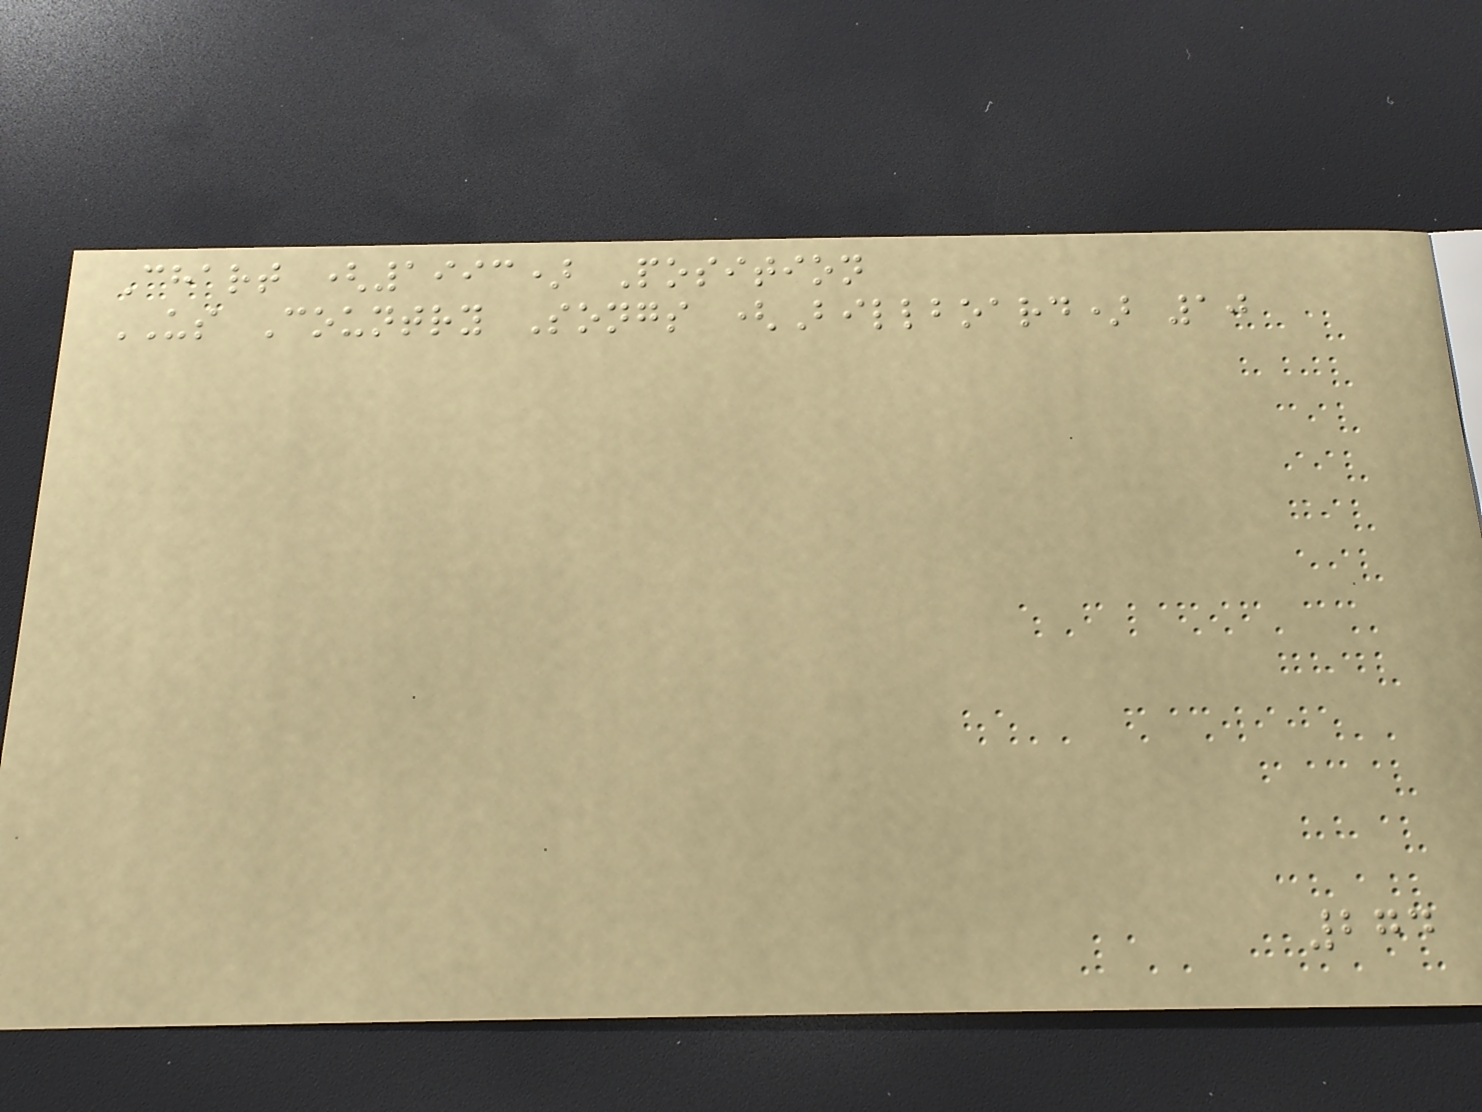Chart (1993) Position
US Country Songs (Billboard) 10
274
